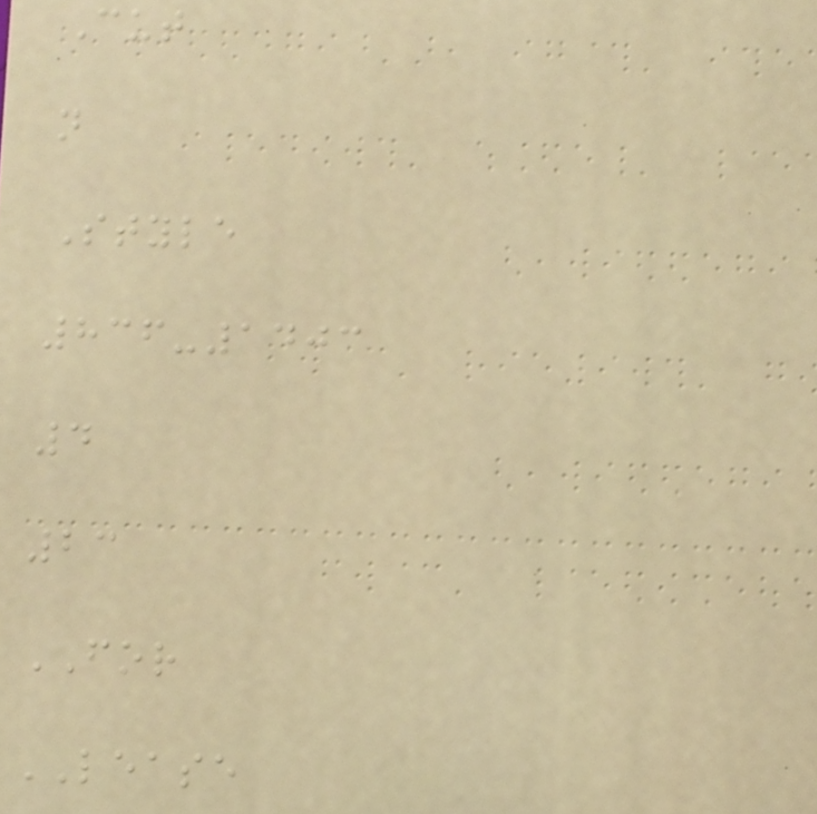Cut
n
Style
836-1403
4
23
FOR
LEASE
